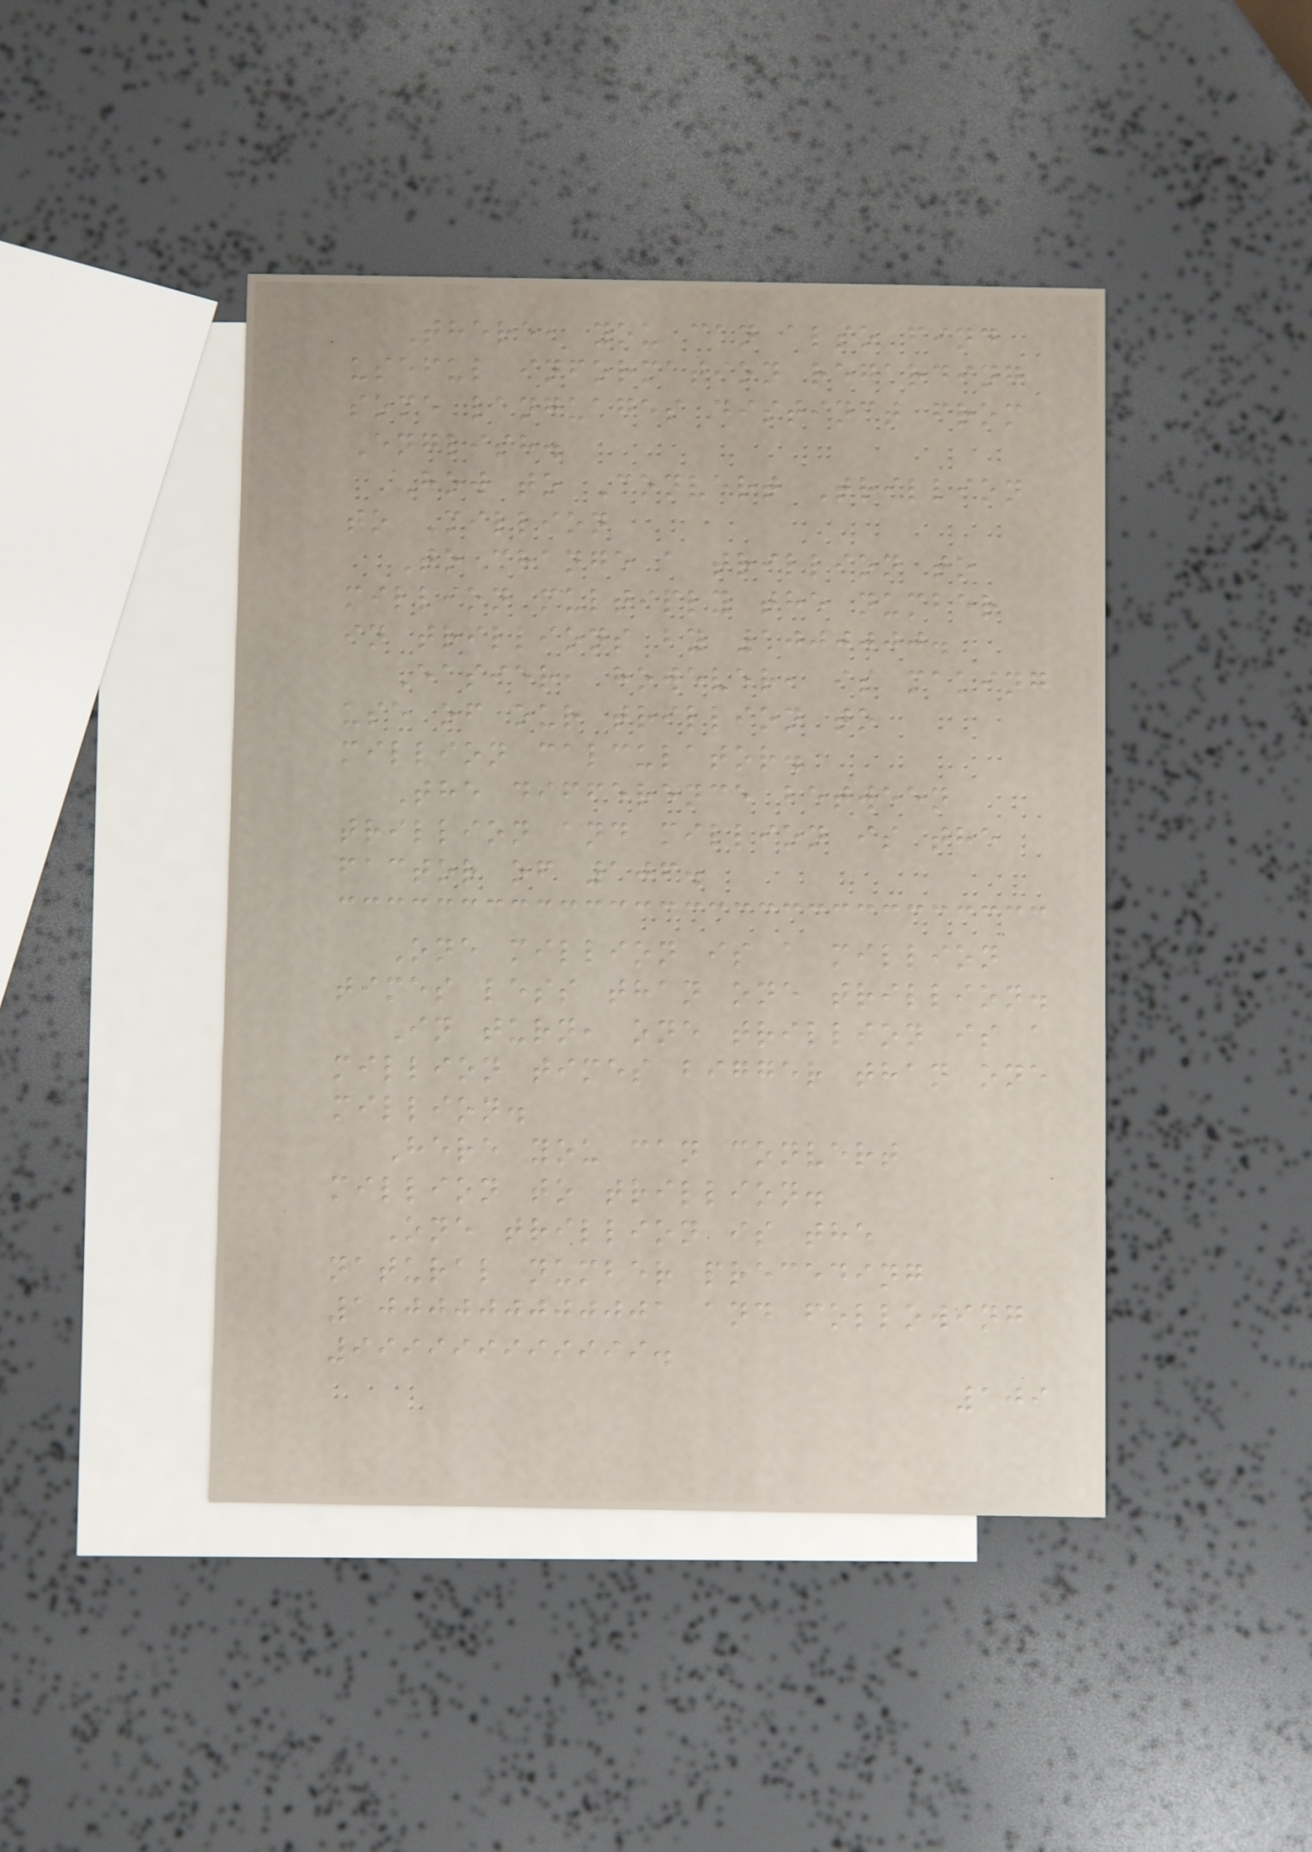There, you can also find
useful information regarding
some languages distinct from
English.
How to Convert Trillion
to Million
To change a trillion to
million multiply the number
in trillions by 1000000.
Easier, however, is making
use of our trillion to
million calculator.
The difference between
trillion and million is the
factor of 106.
One million is a million
times less than one trillion.
In turn, one trillion is a
million times bigger than one
million.
Here you can convert
million to trillion.
One trillion is the
natural number preceding
1000000000001 and following
999999999999.
109
